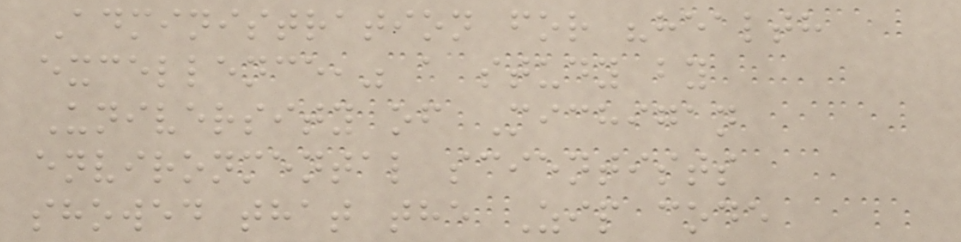Administration for "health
excellence," a study by
University of Michigan
environmental scientists
showed that the Zip code
